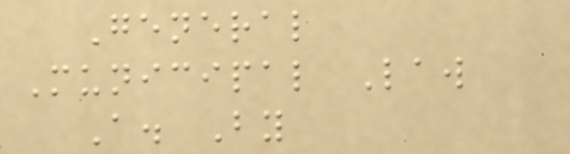General
Municipal Law
A. By
